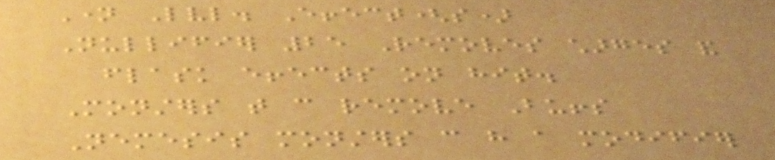Name Lvl. Effect(s)
Nullifier 25 Removes charges and
flask effects on hit.
Monsters that can remove Buffs
Nemesis monsters can have a modifier
